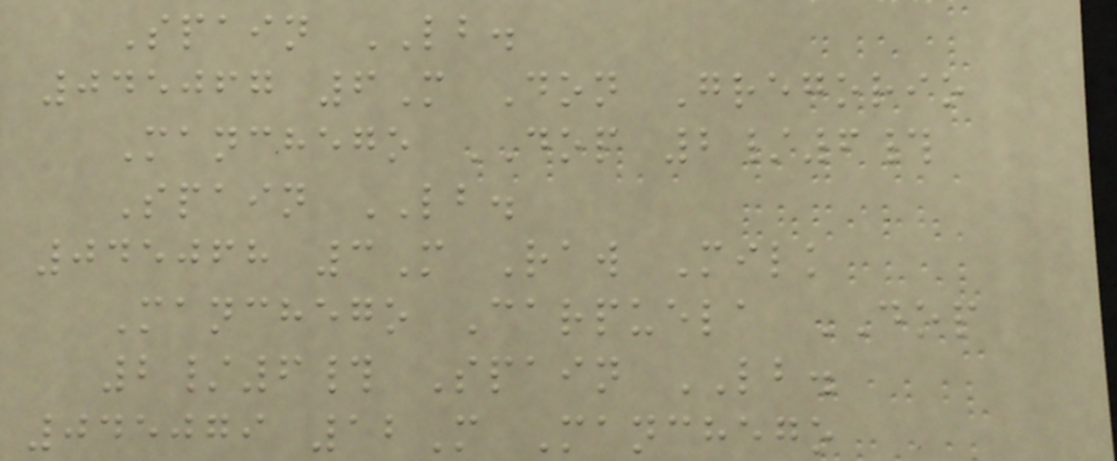Spain LB.
045067 6M Don Gregorio
Manchego DOP 2/6#
Spain LB.
045068 3M Raw Milk
Manchego Carpuela DOP
2/6# Spain LB.
045079 12M Manchego
